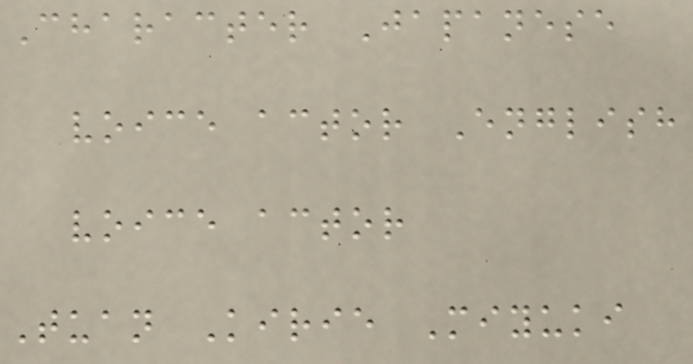Character Japanese
voice actor English
voice actor
Tuan Kirie Miyuki
